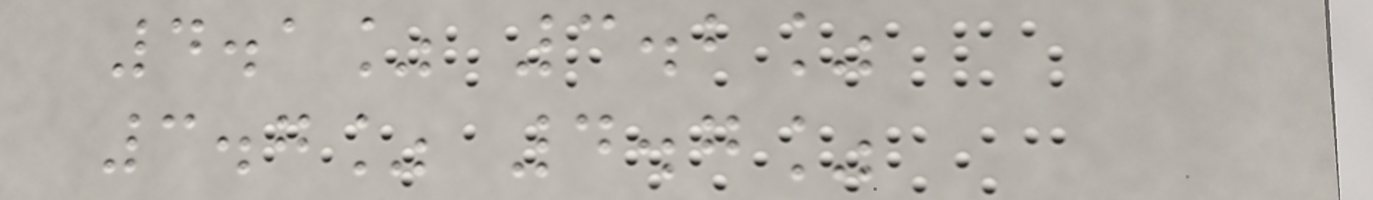4.1% 3.2%
3.7% 4.7%
